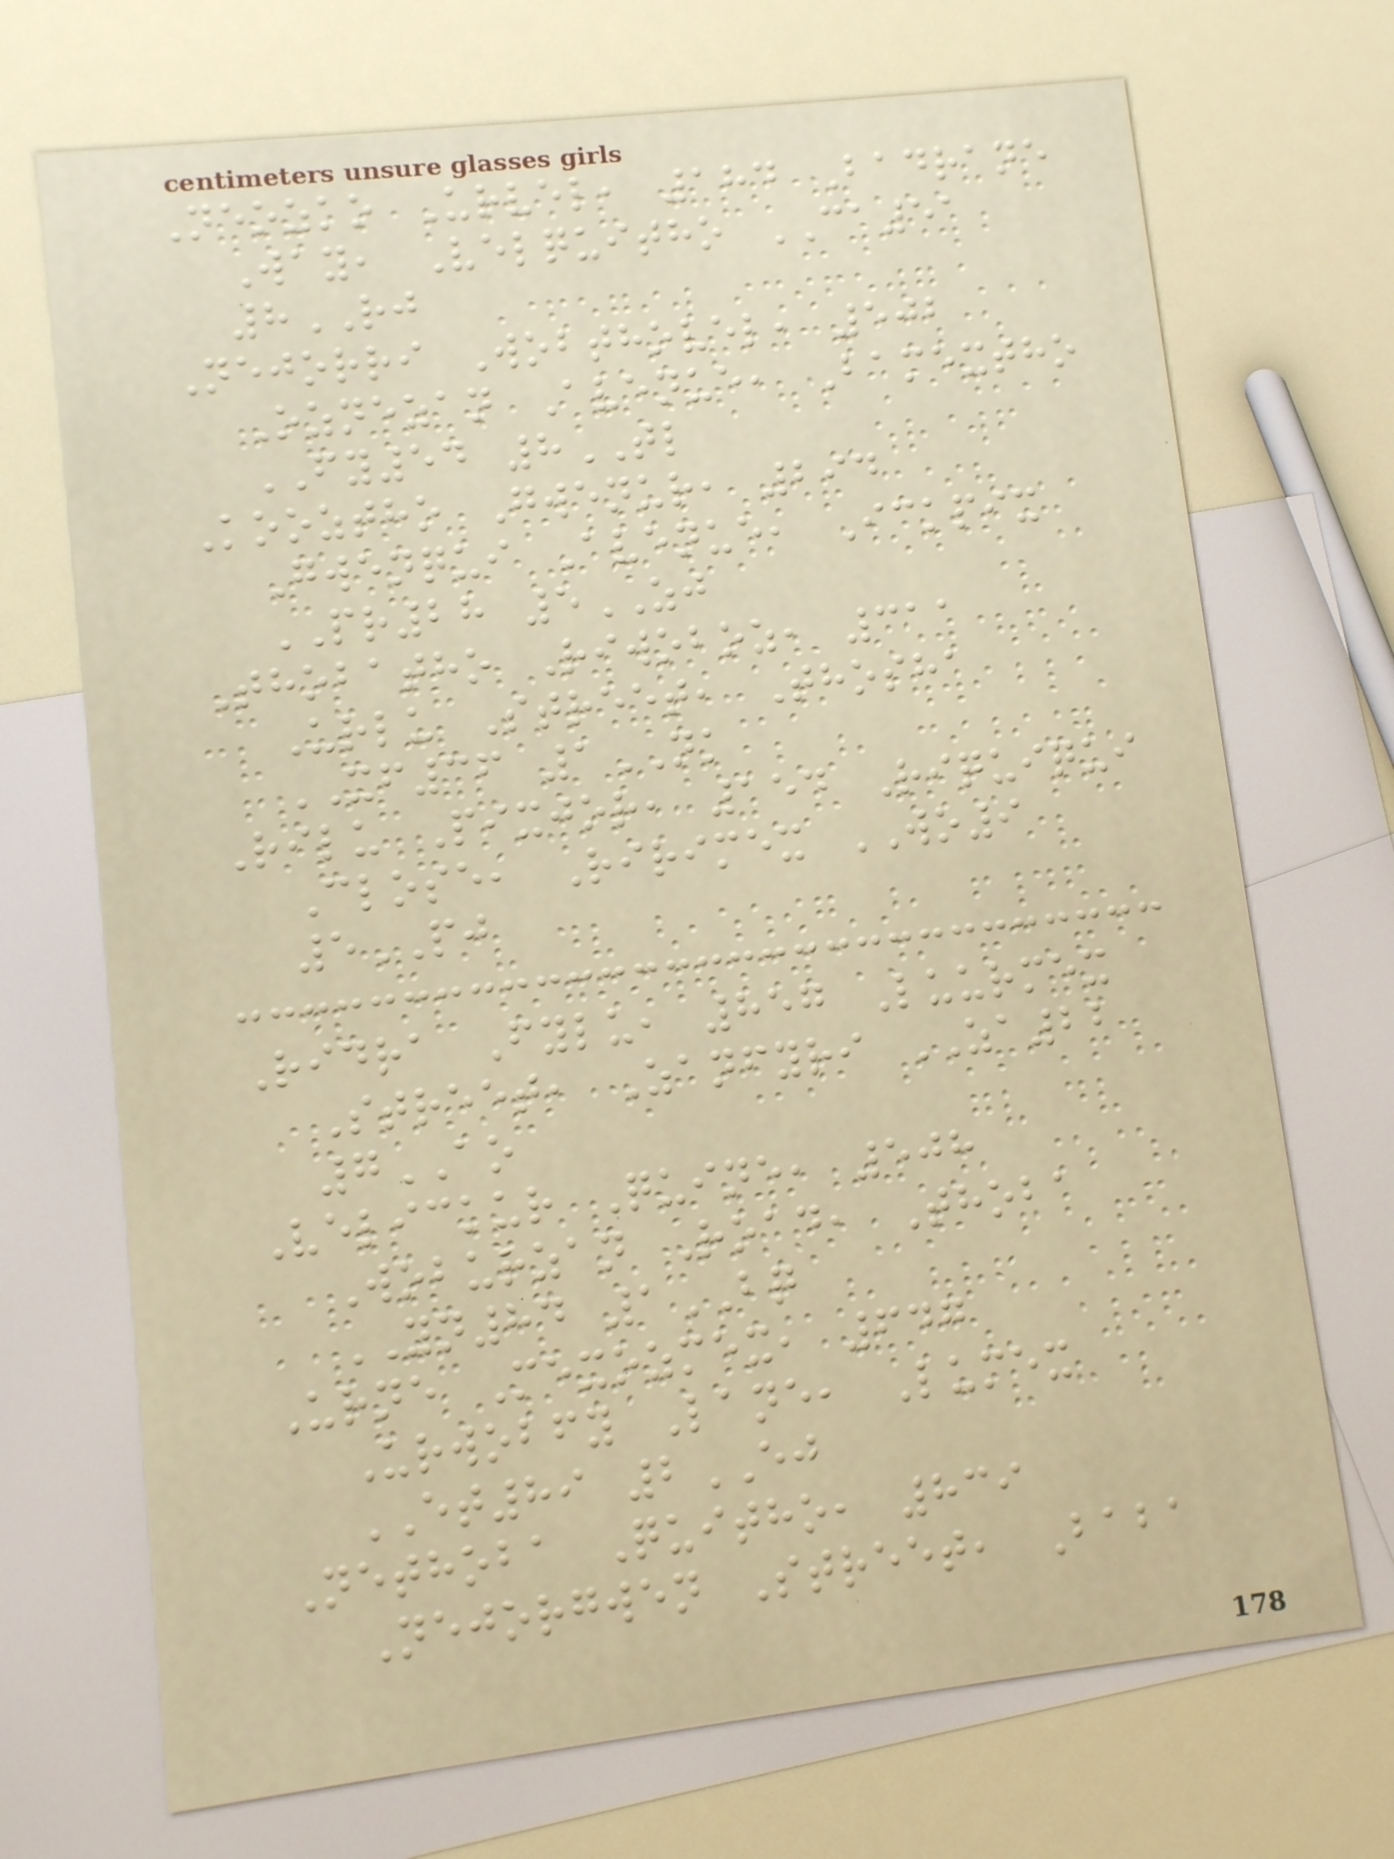Neozko Urvel, 184 Badrane
Way, Velquitho CA51
8RJ
Nejorri Wobthovel, 502
Oznezan Avenue, Bamextho
FY54 8TL
Kooztho Gwenur, 294
Gwenqui Avenue, Ickpix
PR28 5ZJ
Thobatho Riwoboz, 311
Urlu Street, Thosha
XF36 1NK
Rilu Pixjor, 154 Riquiqui
Close, Ririmex WO9
5PJ
Ridra Fylu, 857 Luurmex
Street, Zanfyri ZA22
7AO
Velickur Quine, 508
Woburzan Road, Thoba
YN84 1BQ
Urne Mexozmex, 647
Urwobfy Lane, Lumex
ET89 2EJ
Nethoba Quitho, 839
Nejorgwen Street, Baba
